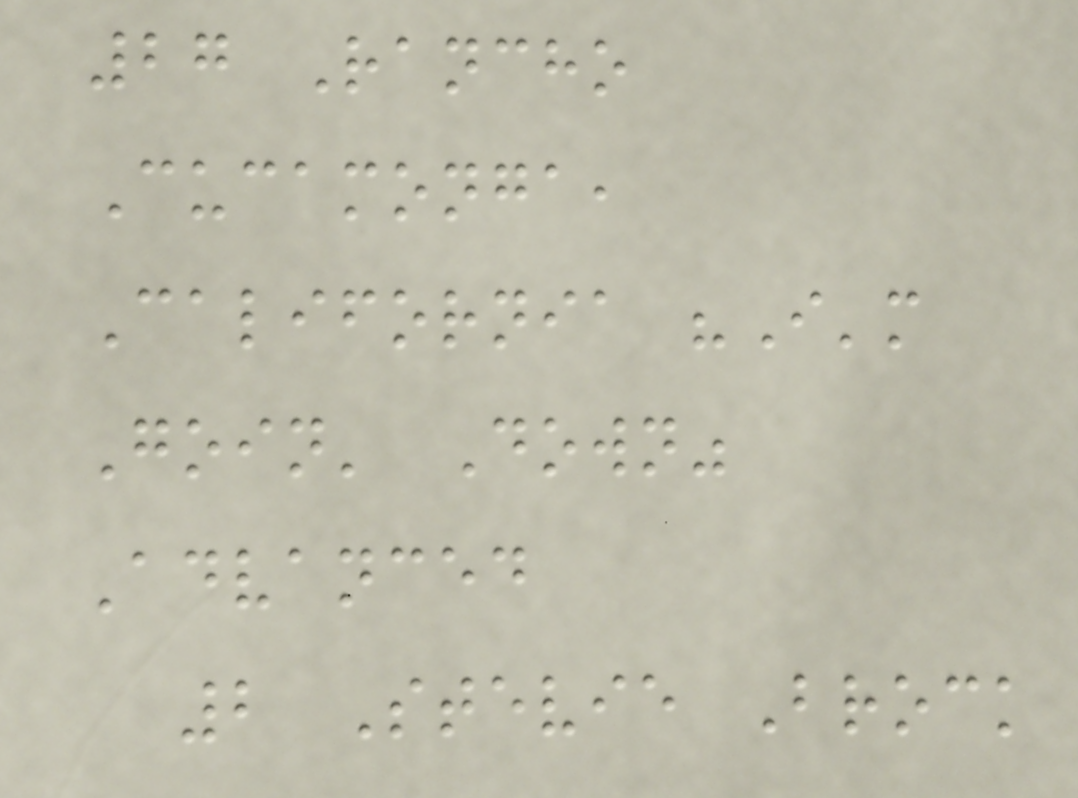27 Rancho
Cucamonga,
California "I'm
Goin' Down"
Advanced
2 Stevie Brock
